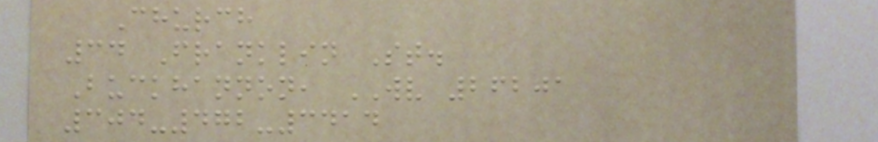Church
34 Franklin St.
Buckhannon, WV 26201
304-472-3414
